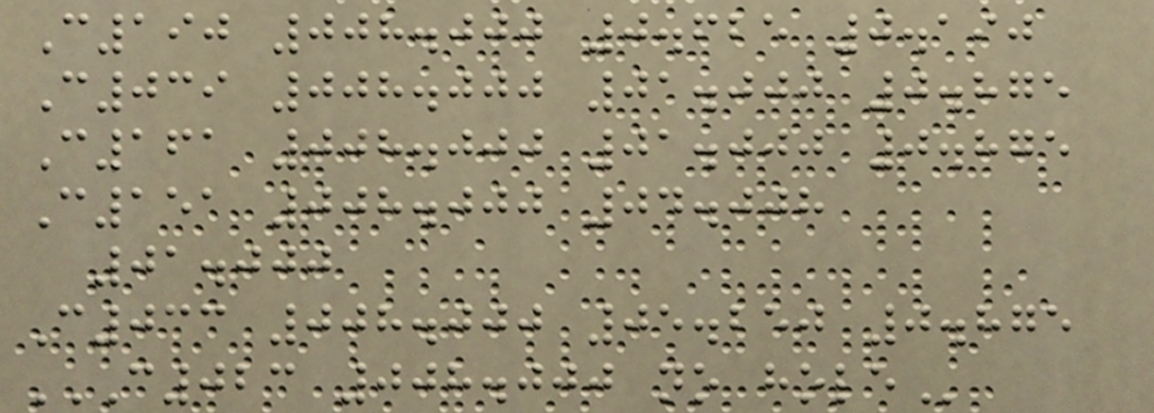C190 008.000 0.625 0.190
C039 008.000 01.000 0.875
C161 008.000 01.000 0.875
C151 008.000 04.008
01.000
C033 008.000 05.250 0.875
C023 008.000 NO HOLE
